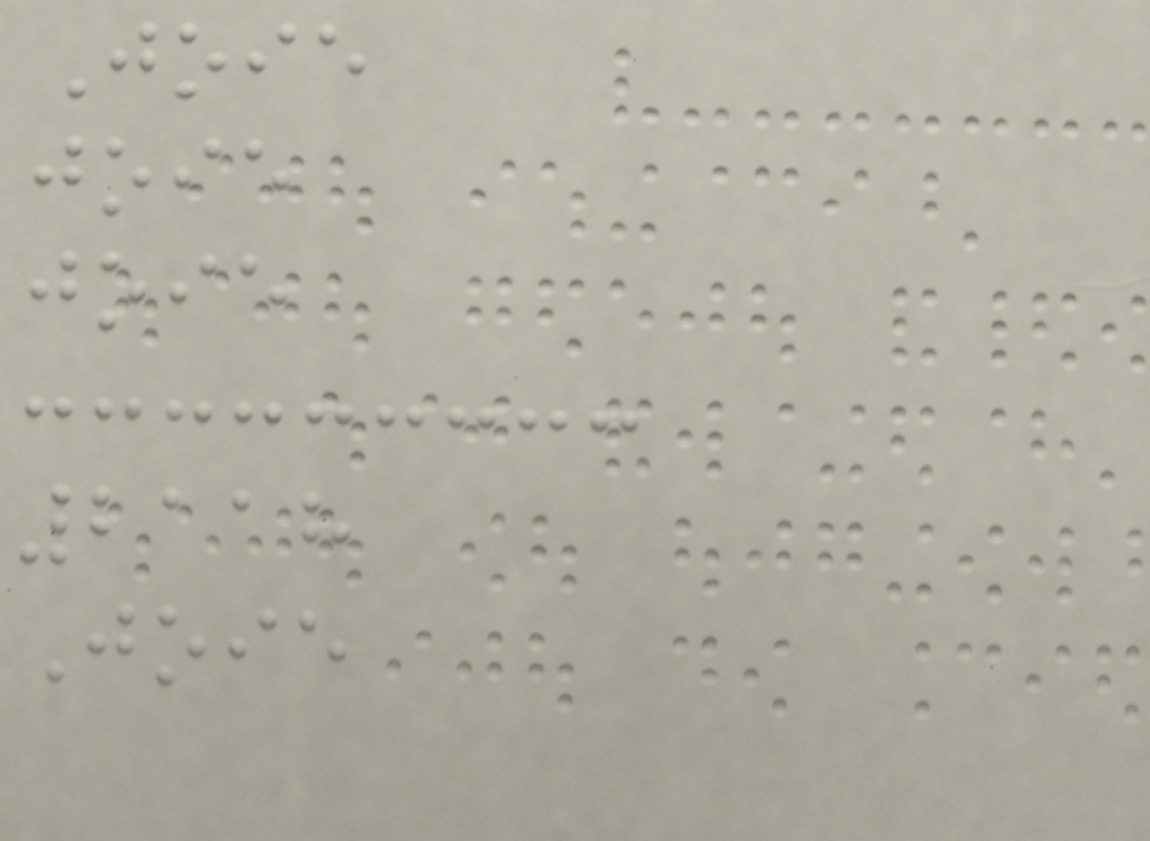Joie
joie
joie
2118
Joie
